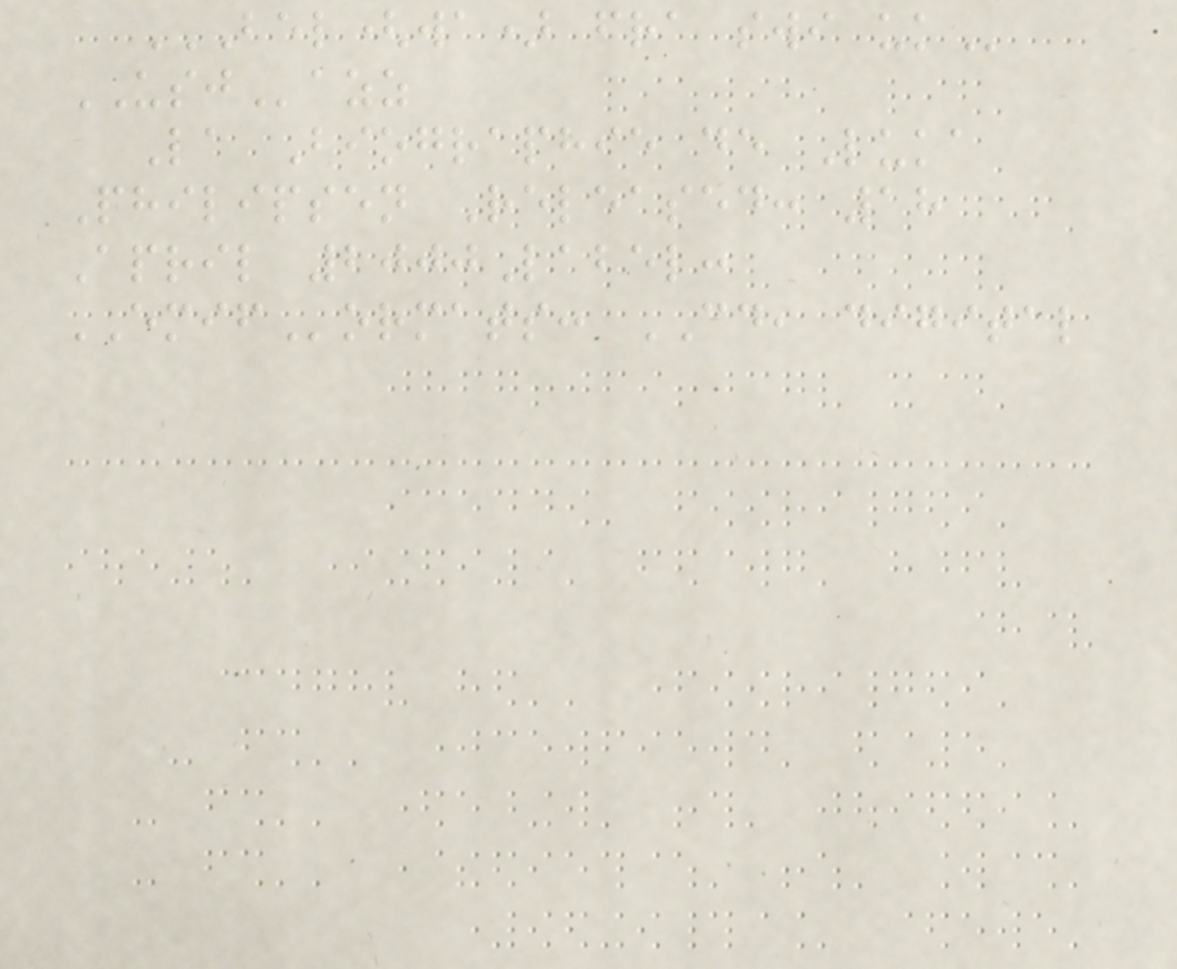BEL(WA) FRA SWI UK
USJazz
La Biographie de Luka
Philipsen Released: 18
April 2000Label:
EMIFormats: CD, digital
